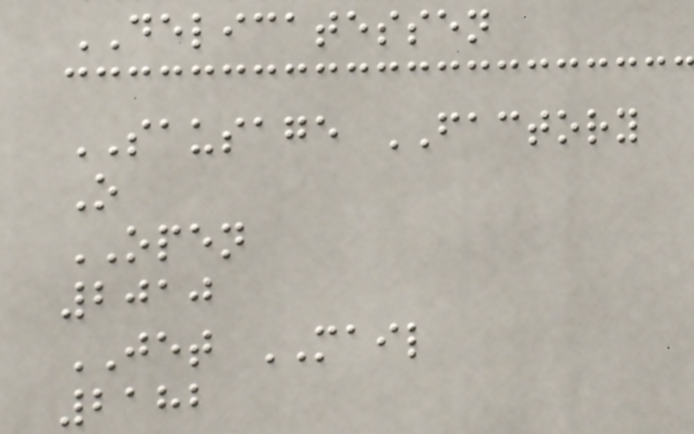DELICATESSEN
SAUSAGE FACTORY
O
OPEN
2010
JET MAIL
2182
